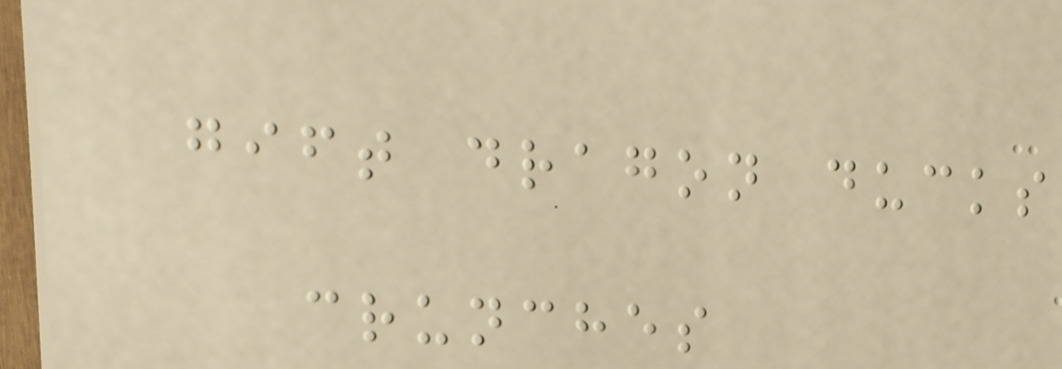gift dragon ducks
crunches
